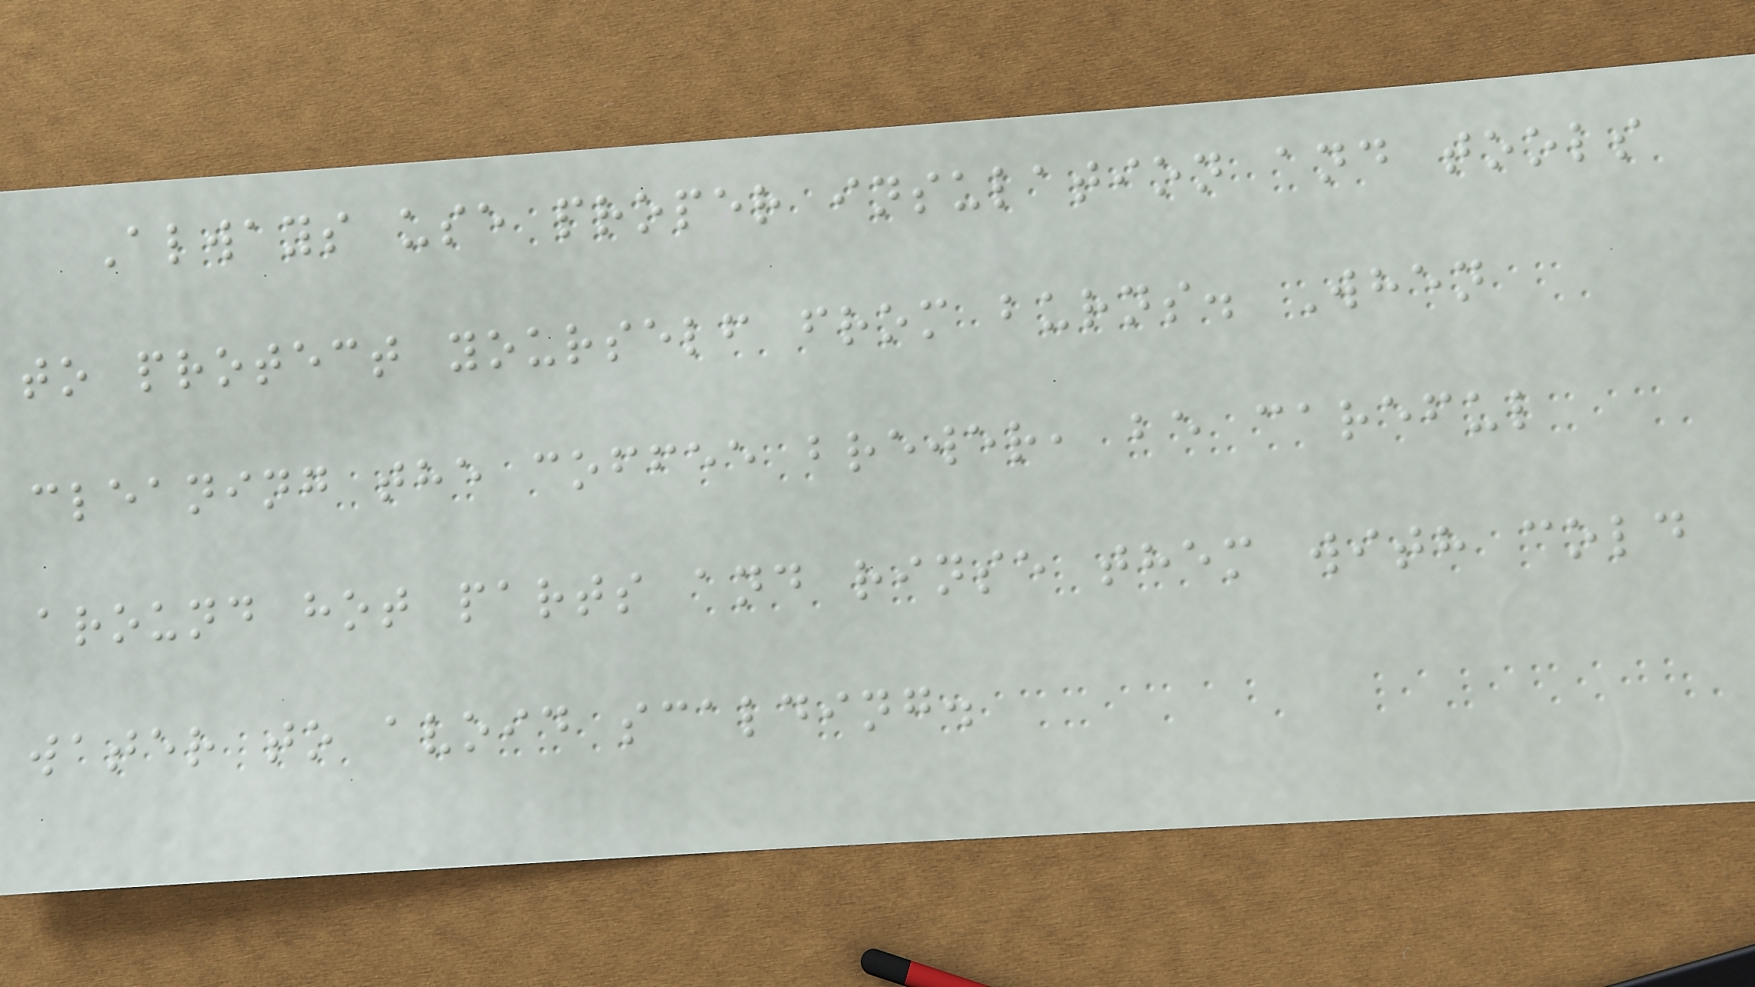Always use proper insulation and tools
to protect yourself from burns. When
cleaning the coffee brewer, be careful
around hot parts and rinse them with cold
water to avoid scalding.
